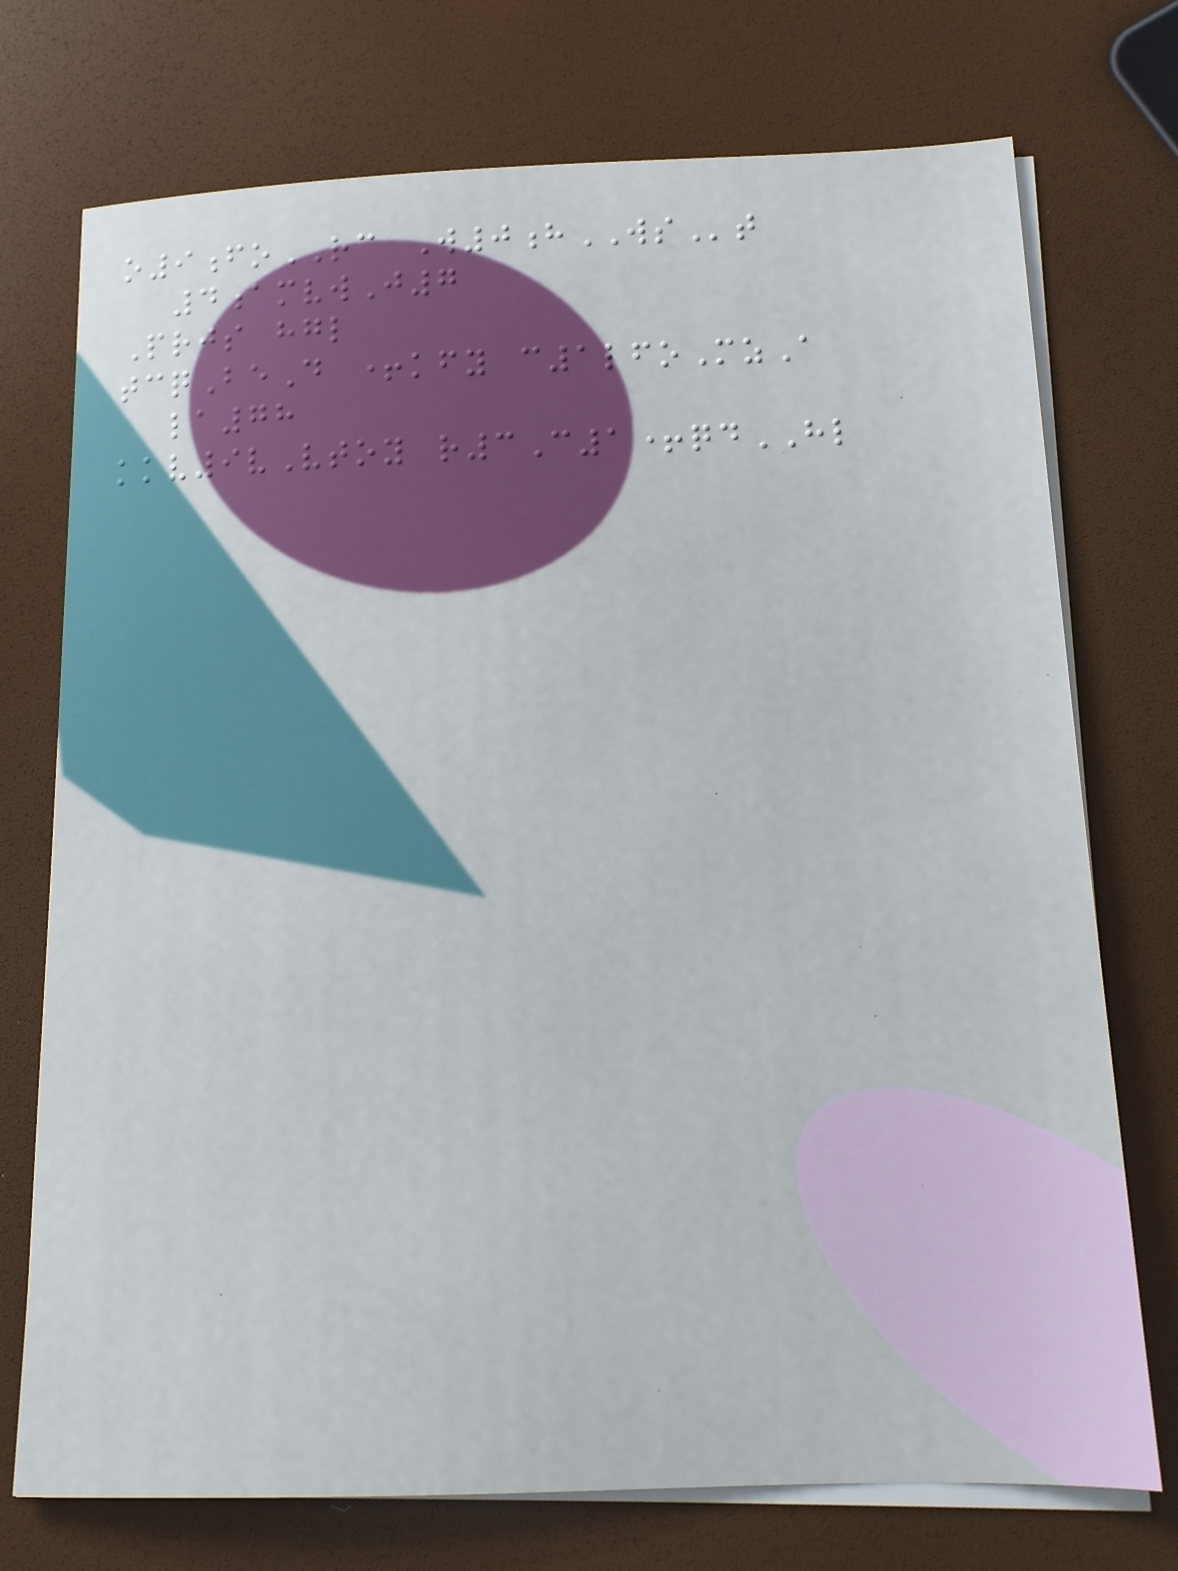o9foRC W0hWSt
4amvwJ7
Prjs hgl
tcqBeD +kfy c1lfoMzA
la78
kkv9vVtoy r3C1+qdHL
